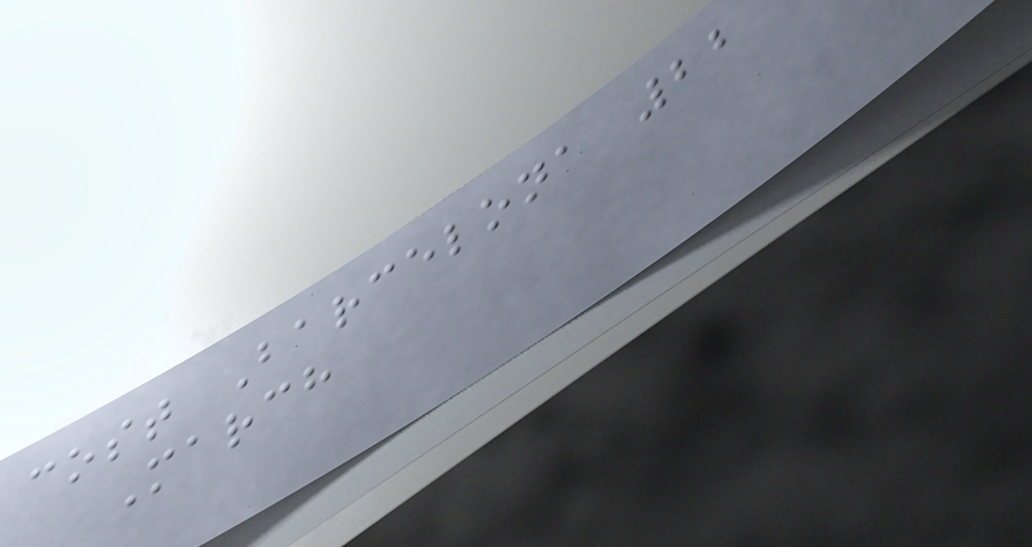cost Barcelona 22
March
